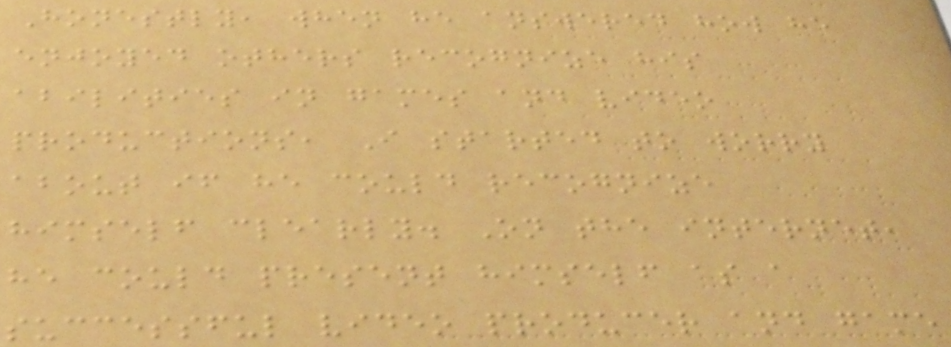Honestly, when he answered how he
enjoyed others recognize his
abilities in games and video
productions, I started to worry
about if he could recognize
himself clearly. On the internet,
he could present himself as a
successful video producer and game
